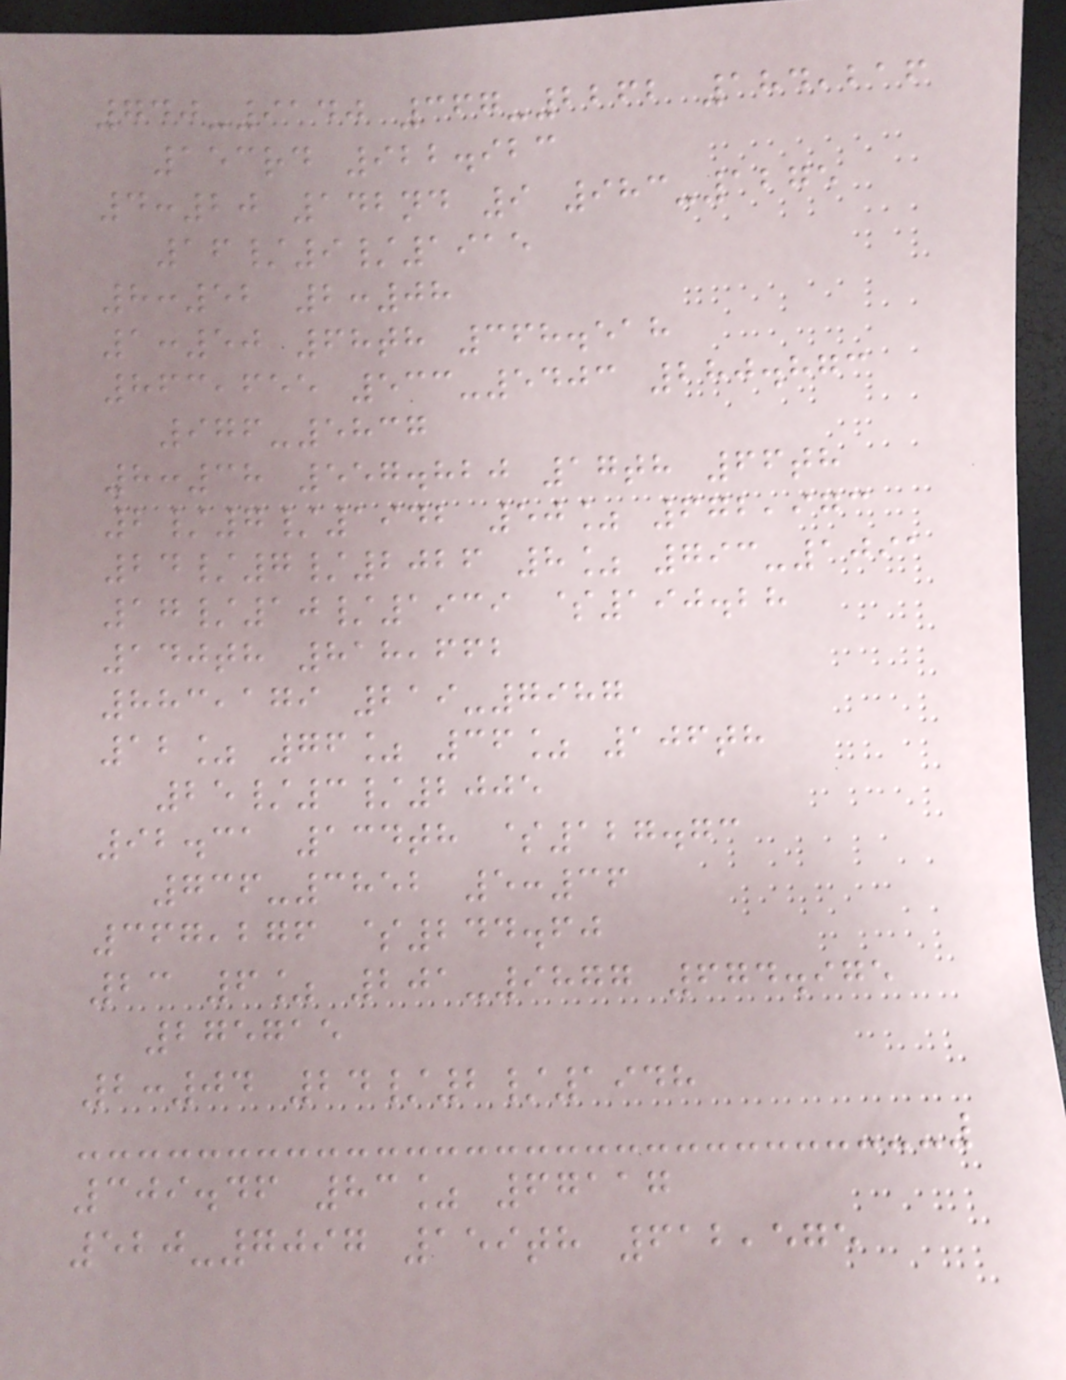740-9140 367-2262 184,216
153rd 922.923
4:20 142nd 9 983-1275
16/9/1915
8:52 2:08
1:50 68th 368.518
863,655 533-5403 280.873
976-5837
8:38 557.820 17th 66th
2/7/1942 50% 672,973
24/7/2026 8% 793-1091
17/10/1939 $190.28
140th 818,662
883,179 219-7987
12% 76% 36% 106th
25/3/2005
92.31 134th $127.73
736-3852 5:36
367,276 $244.60
23 6% 201-9877 674.975
275715
2:04 24/2/1948
309.46 83% 67117
520-7097 159th 612,575
